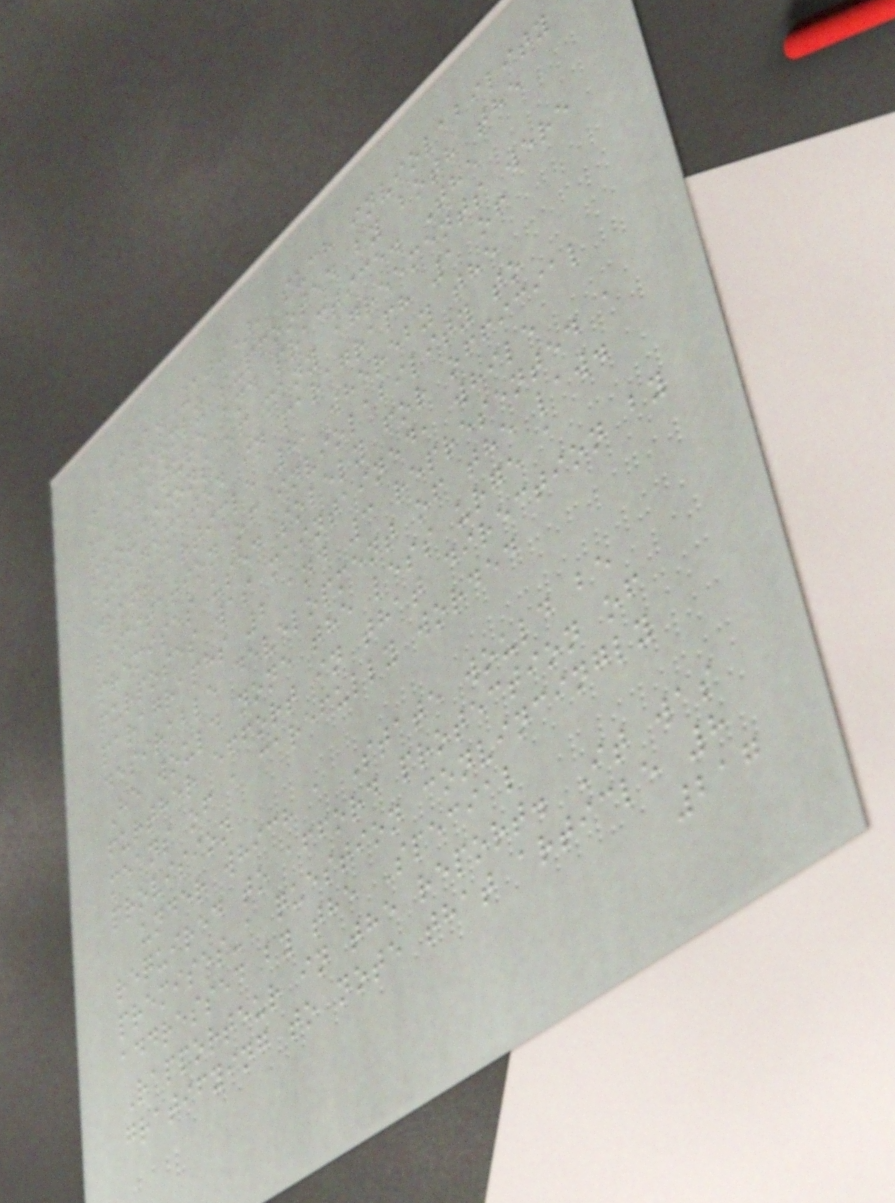para. 100), such inviolability
was firmly supported by both the
literature and practice. The
provisions of many agreements were
amalgamated in paragraph 1 of
draft article 8, whereby the
limitation of inviolability to
premises used solely for official
purposes was maintained, while
paragraphs 2 and 3 represented a
desirable development of the law.
He would none the less urge a
further effort in that direction by
means of a carefully worded
provision
under which a State would be
required to afford protection of
premises-a question convincingly
addressed by the Special
Rapporteur in the report. It was
gratifying to note that article 8
217
